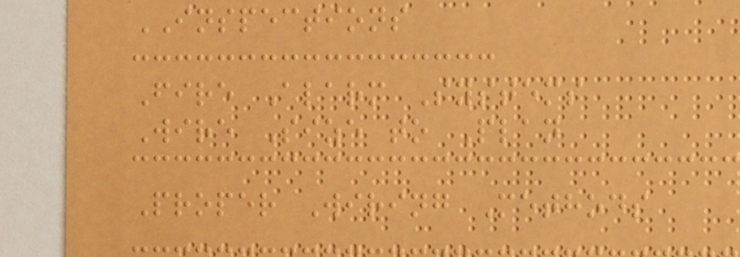INSPECTIONS
Fire Alarm Systems
Wire Size to Plan
Proper Wiring Methods
